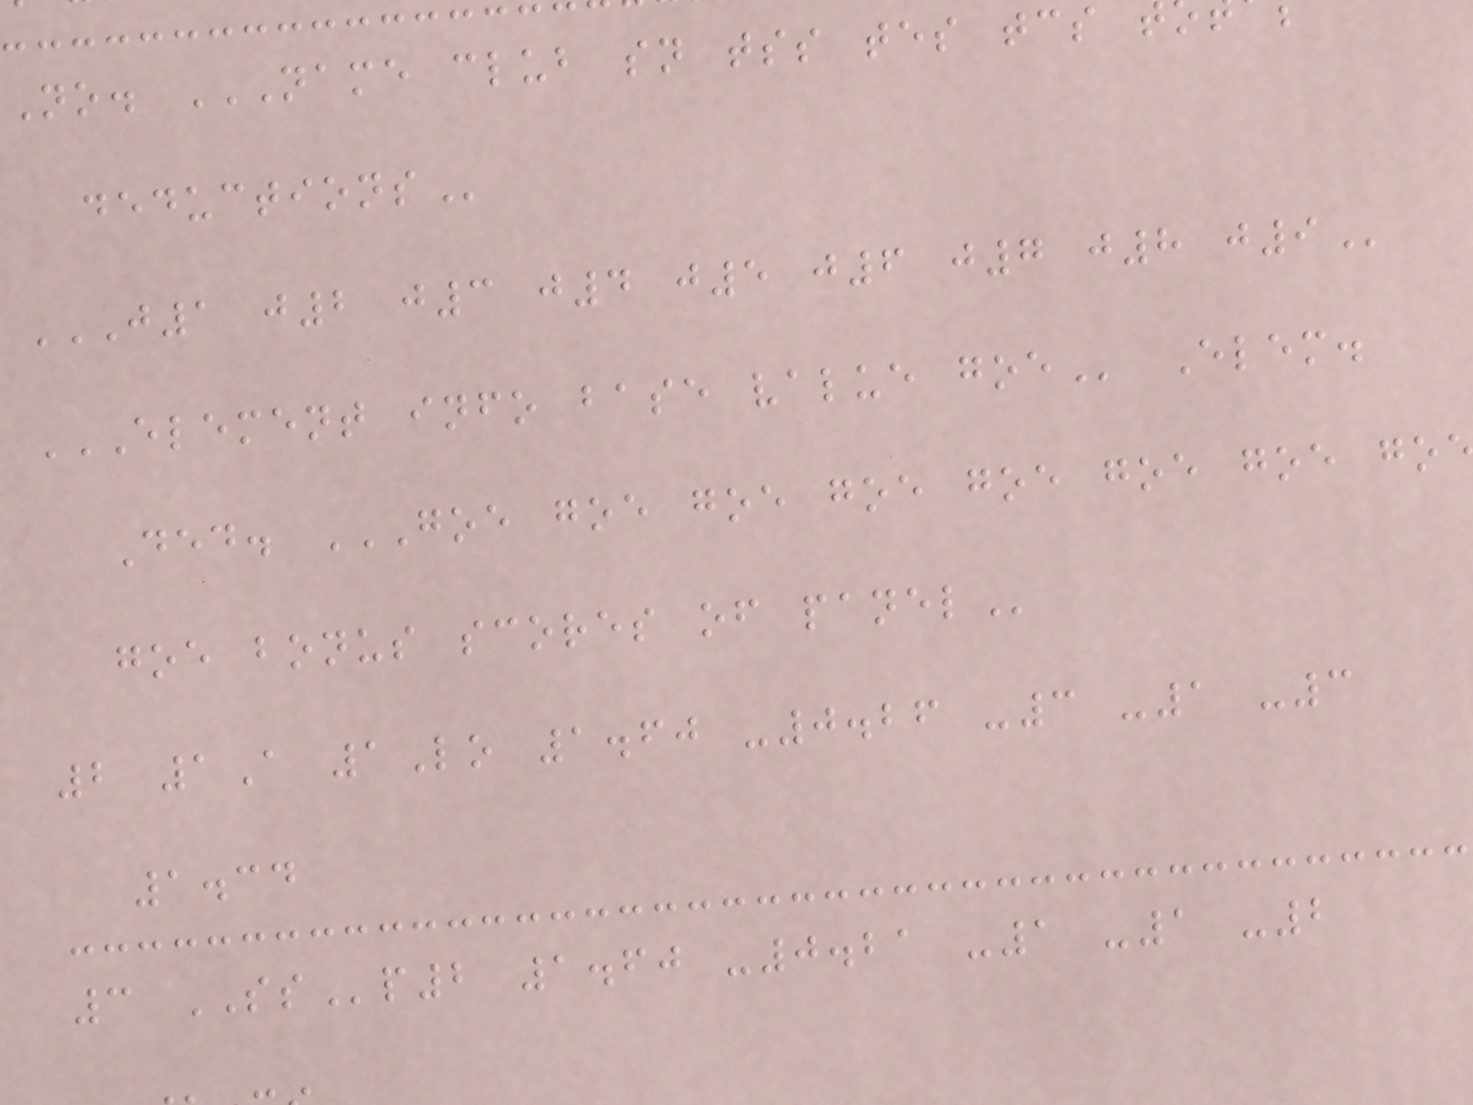J1 J2 J3 J4 J5 J6 J7 J8 J9
ELEMENT INFO BASE VALUE GOE Elem.
goe bonus scores of
2 1A 1Lo 1.60 -0.26 -3 -1 -3
1.34
3 SSp2 1.60 -0.21 -1 -1 -2
